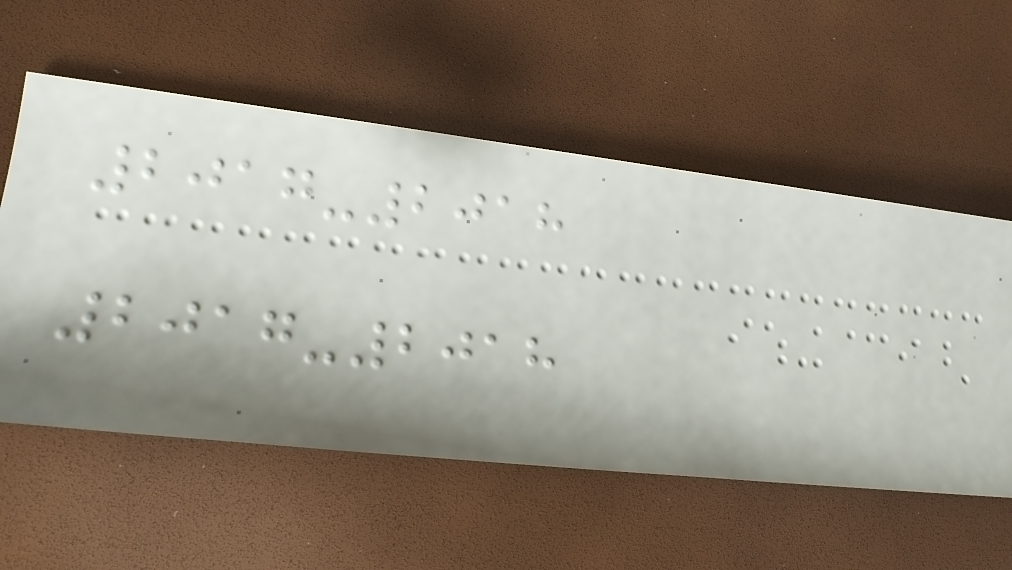2017-2018
2017-2018
